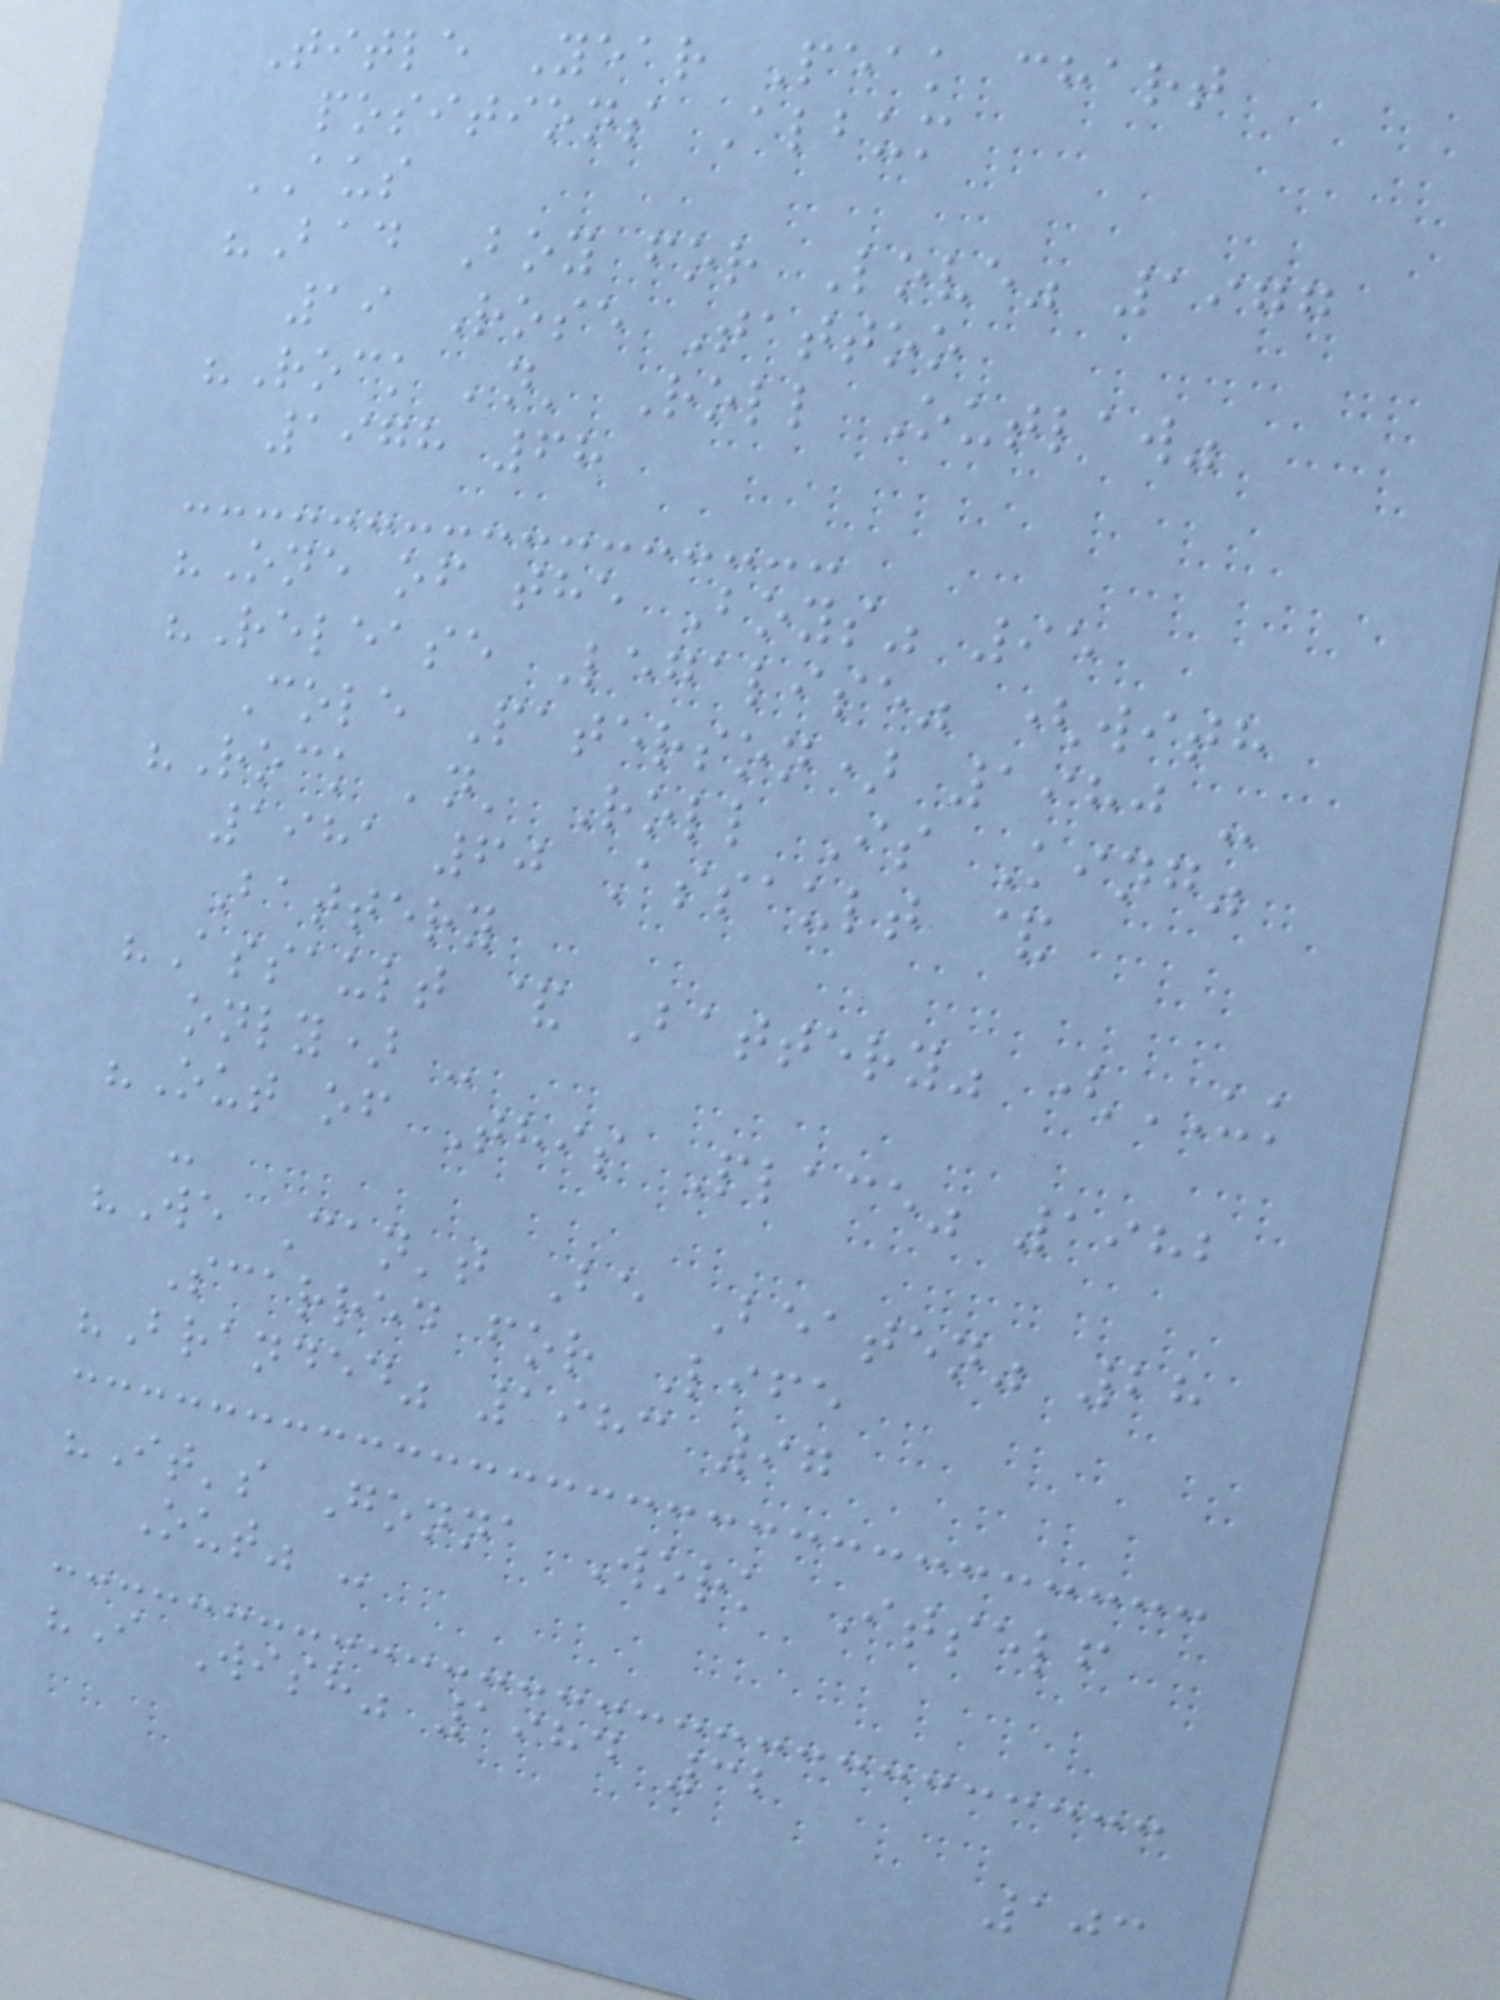Title Year Peak chart
positions Album
AUS
"Bad Boy for Love" 1977
19 Rose Tattoo
"Rock 'n' Roll Outlaw"
1978 68
"One of the Boys" 95
"Release Legalise" (with
Cole Paterson) 1980 -
"Rock 'n' Roll Is King"
1981 60 Assault &
Battery
"Assault & Battery" (UK
only) -
"Out of This Place" 1982
-
"We Can't Be Beaten" 28
Scarred for Life
"Branded" 1983 97
"It's Gonna Work Itself
Out" -
"I Wish" 1984 32
103
